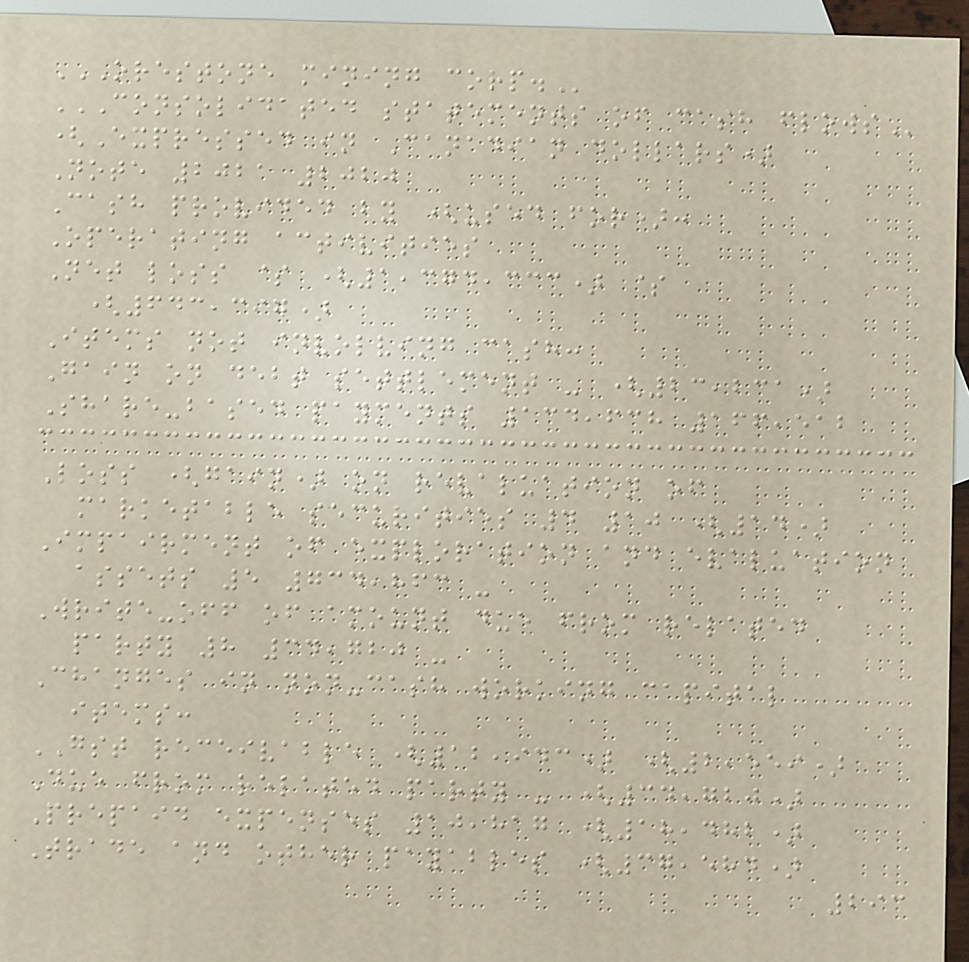ORESTONE MINING CORP.
CONSOLIDATED STATEMENTS OF CASH FLOWS
(Expressed in Canadian dollars)
Note 2021 2020
Cash provided by (used for):
Operating activities
Net loss $ (1,374,333) $
(643,397)
Items not involving cash:
Gain on debt settlement - (23,231)
Share-based payments 134,638 166,512
Loss (gain) on revaluation of
marketable securities 4 10 (14)
Impairment of exploration and evaluation
assets 5 734,863 -
Write-off of amount due from related
party 8 34,720 -
Changes in non-cash working capital
items:
GST receivable (12,943) (2,559)
Due from related party - (34,720)
Prepaid expenses 10,817 (18,482)
Trade and other payables (37,584)
293
